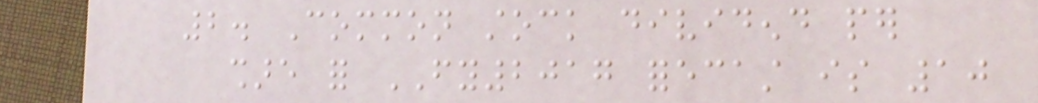2. Common stock dividend per
share for FY2017 forecast is 10
